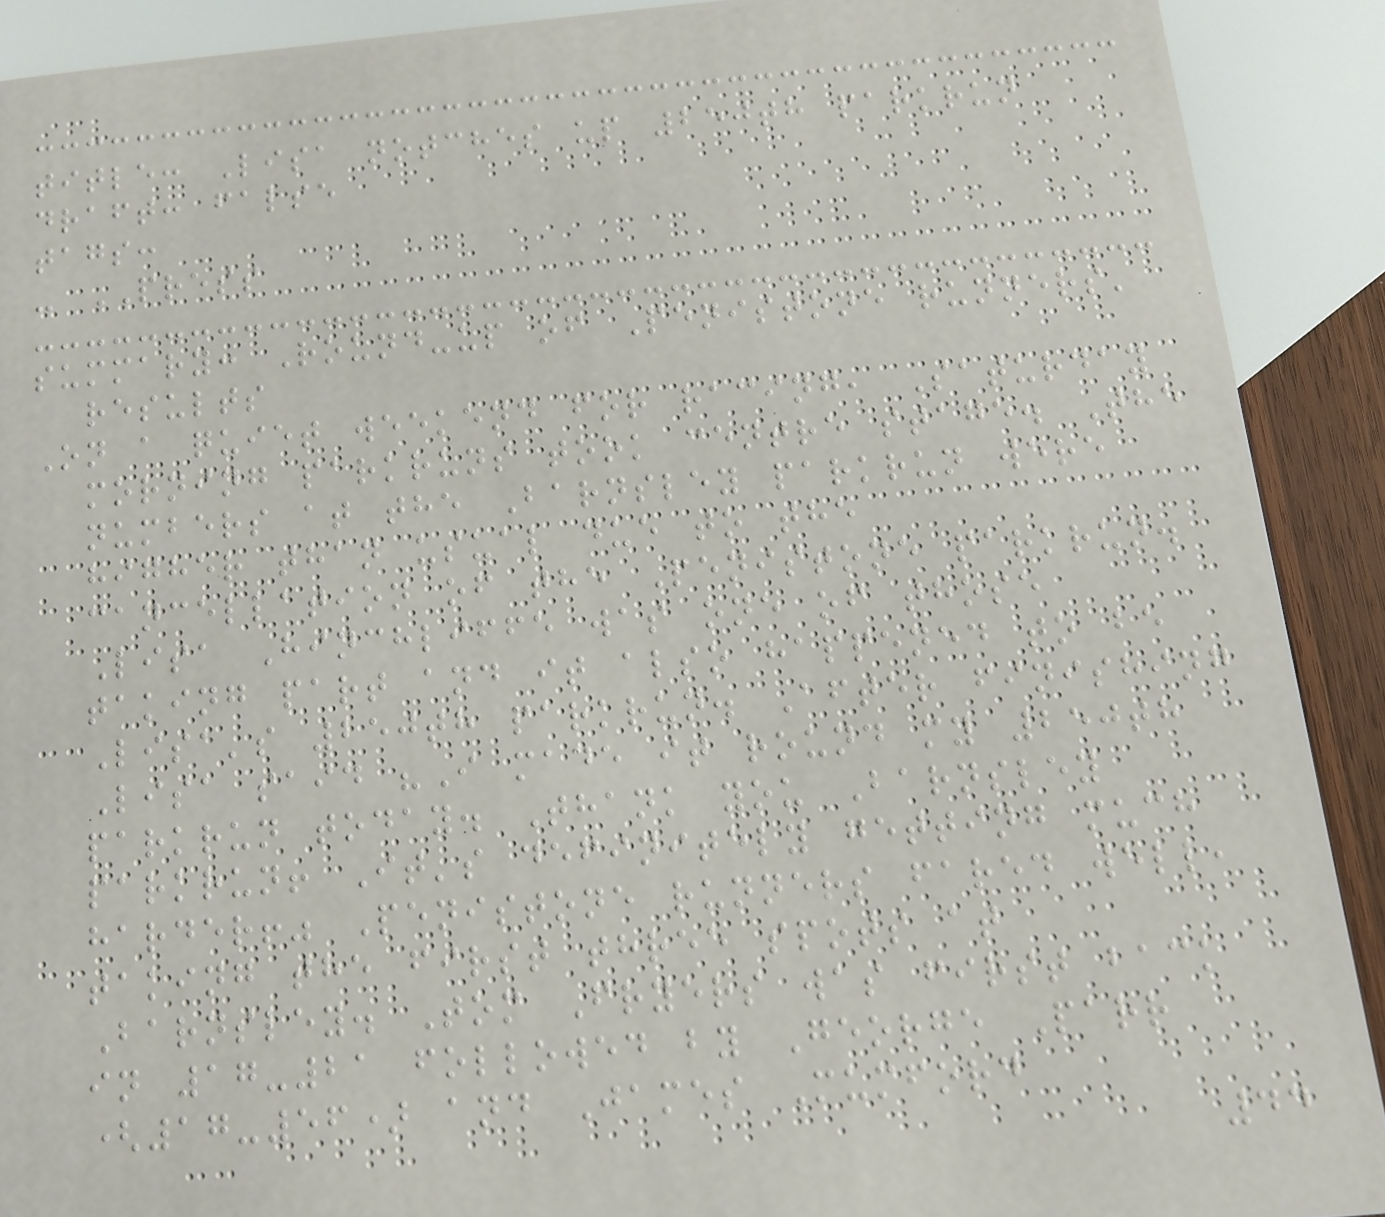title: Lisa notches up 250th parkrun
draft: false
tags:
- PRESS
summary: Round-up of Penistone runners'
results
On a quiet weekend for racing, Saturday
morning parkruns took centre stage. The
numbers at the Barnsley parkrun were
higher than usual due to the
cancellation of the Penistone parkrun.
Lisa Hinchliffe was one of those
taking part and it also happened to be
Lisa's 250th parkrun. After finishing
Lisa said "I made it round my 250th
parkrun today. Thank you Barnsley
parkrun! It's definitely getting much
harder!" Penistone runners fared well,
taking the first three spots at
Barnsley. Tom Fryers was first back
in 17-21 followed by George Parr
(17-56) and James Mumford
44
